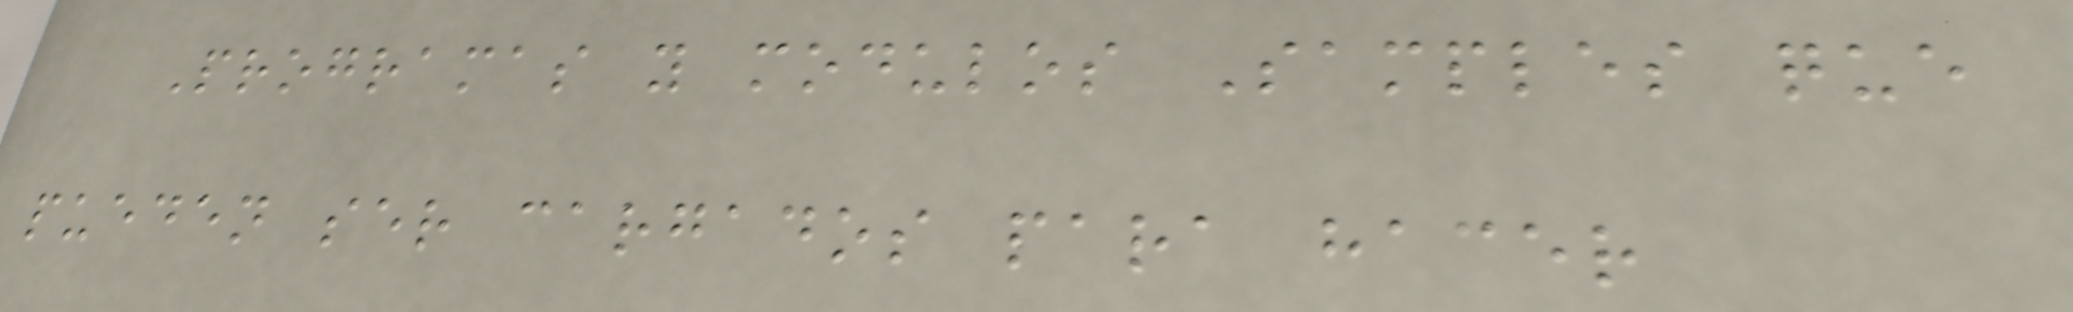Programas y modulos Samples que
pueden ser cargados para hacer
